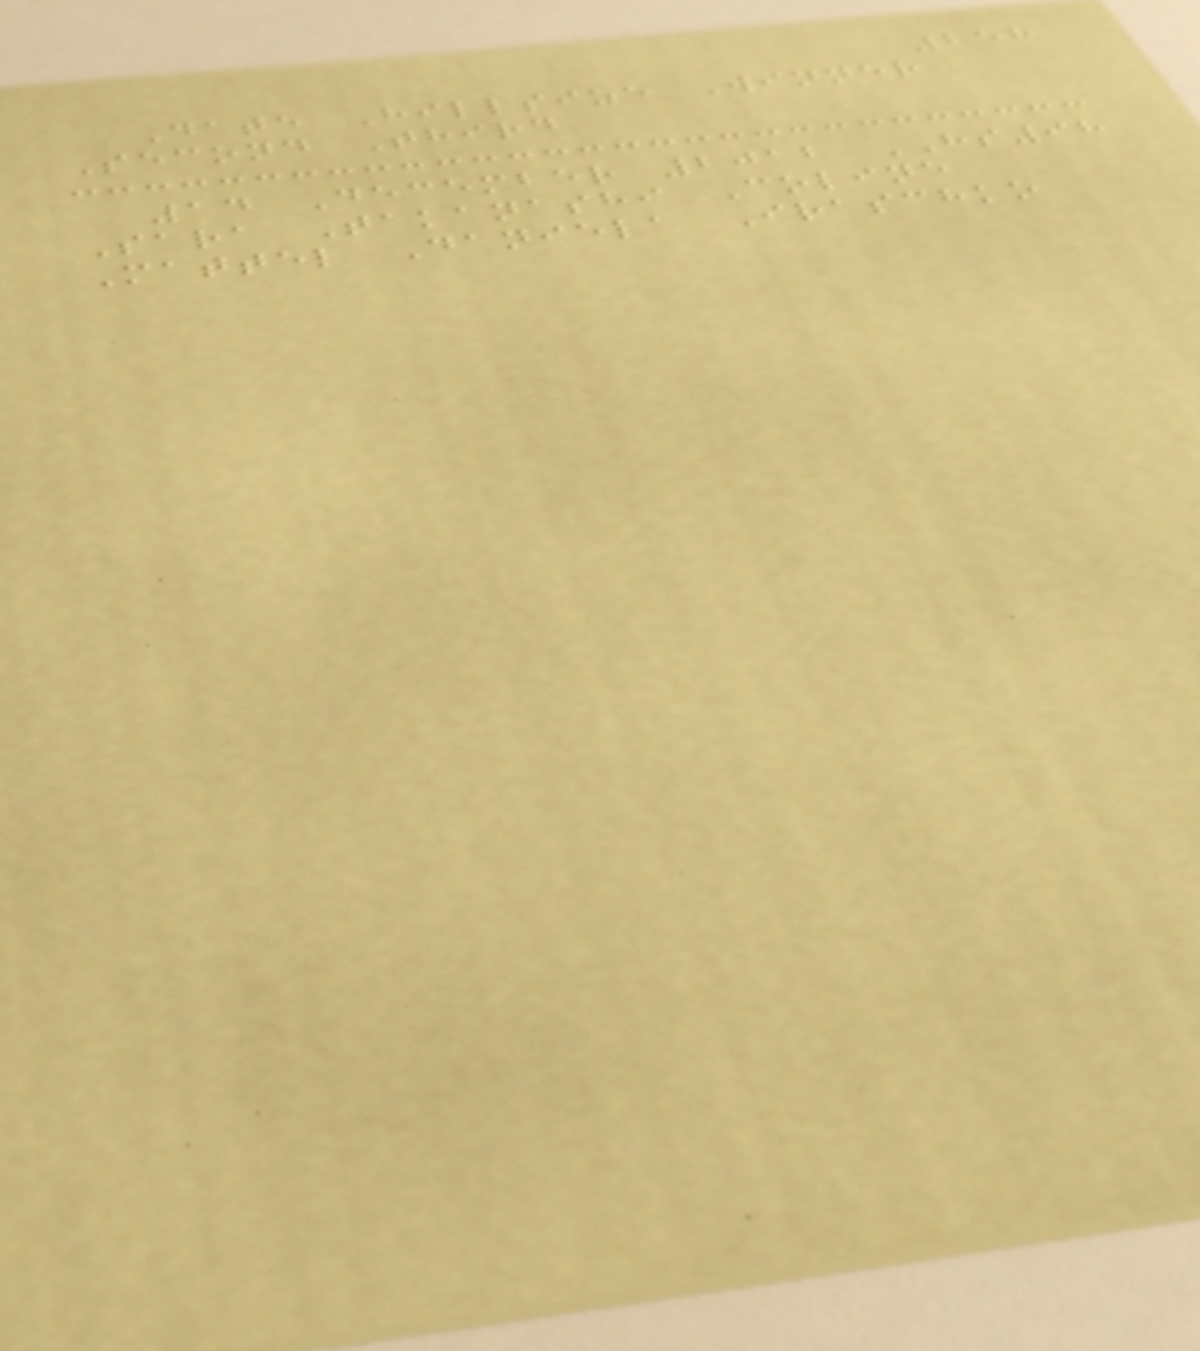258
Date Hillsize Winner
Second Third
14 December 2012 HS98
Sara Takanashi Coline
Mattel Daniela Iraschko
